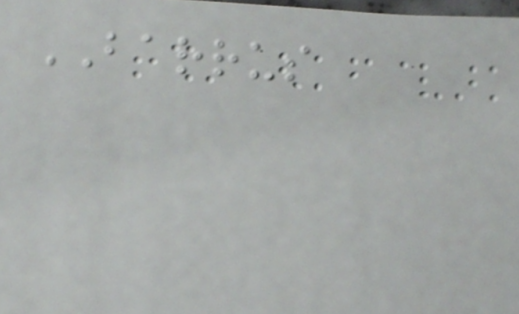BARRUS
